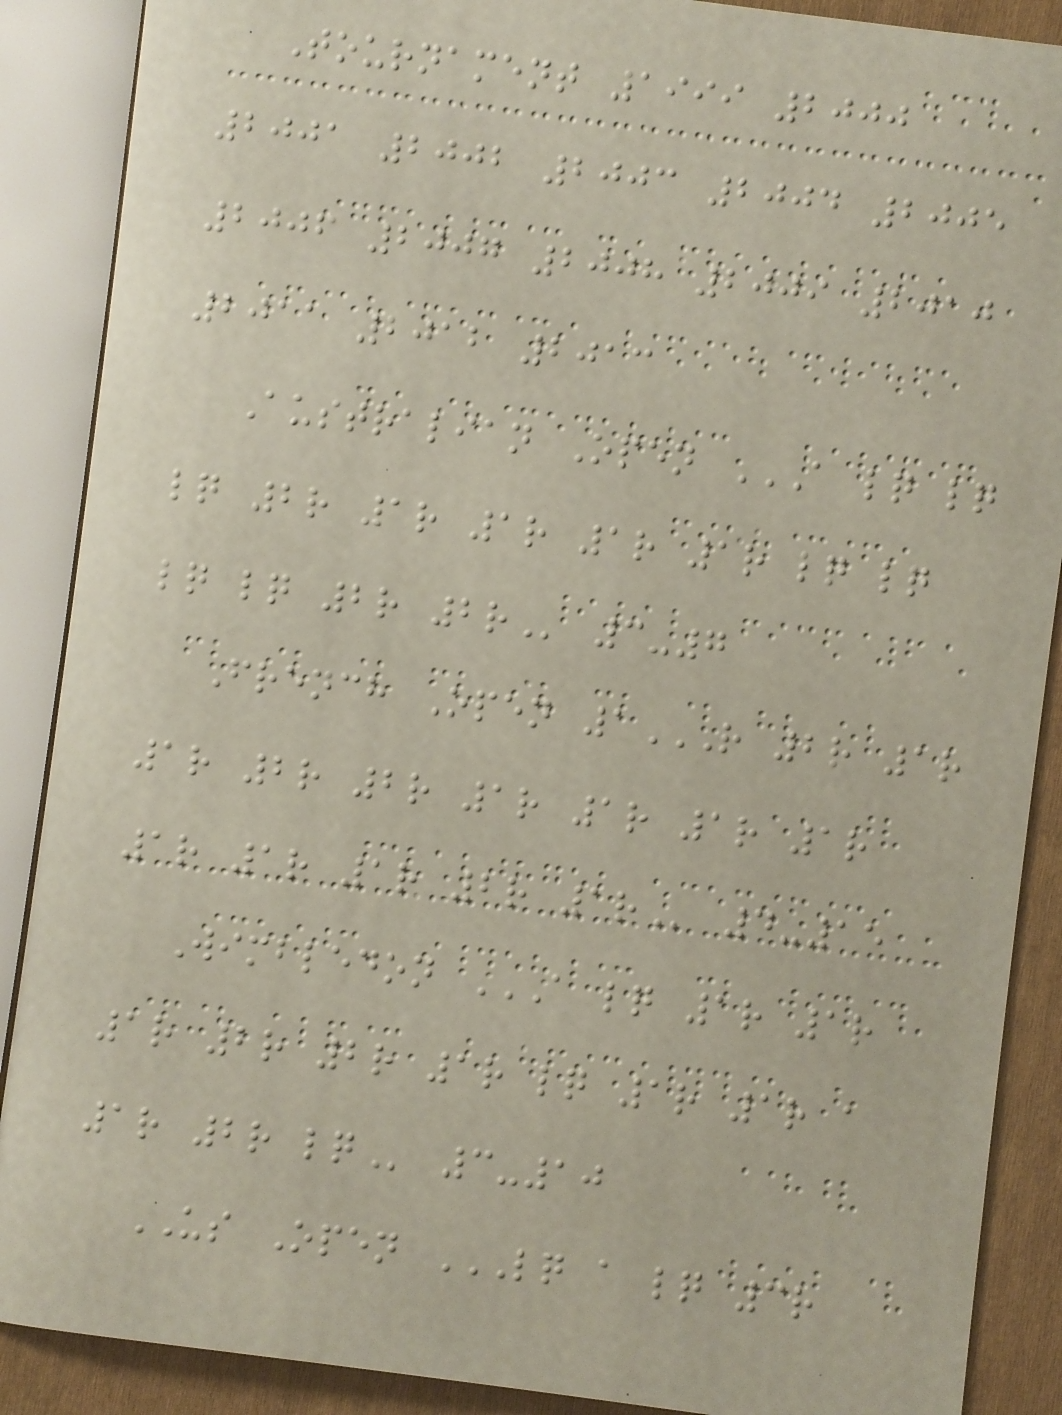Tournament 1999 2000
2001 2002 2003 2004 2005
2006 2007 2008 2009 2010
2011 2012 2013
Australian Open A LQ LQ
LQ 2R 1R 1R 1R 1R LQ LQ
LQ LQ 2R 2R 3-7
French Open 1R 2R 1R
1R 2R 2R 1R 1R 1R 1R
1R 1R 1R 2R 1R 4-15
Wimbledon A LQ 1R 1R
1R 2R 2R 1R LQ 1R 1R A
1R 2R LQ 3-10
US Open LQ A LQ 3R
